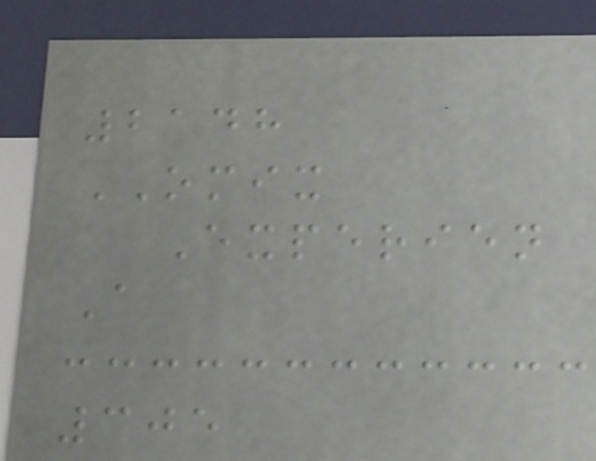2148
OMIX
Experien
A
305
